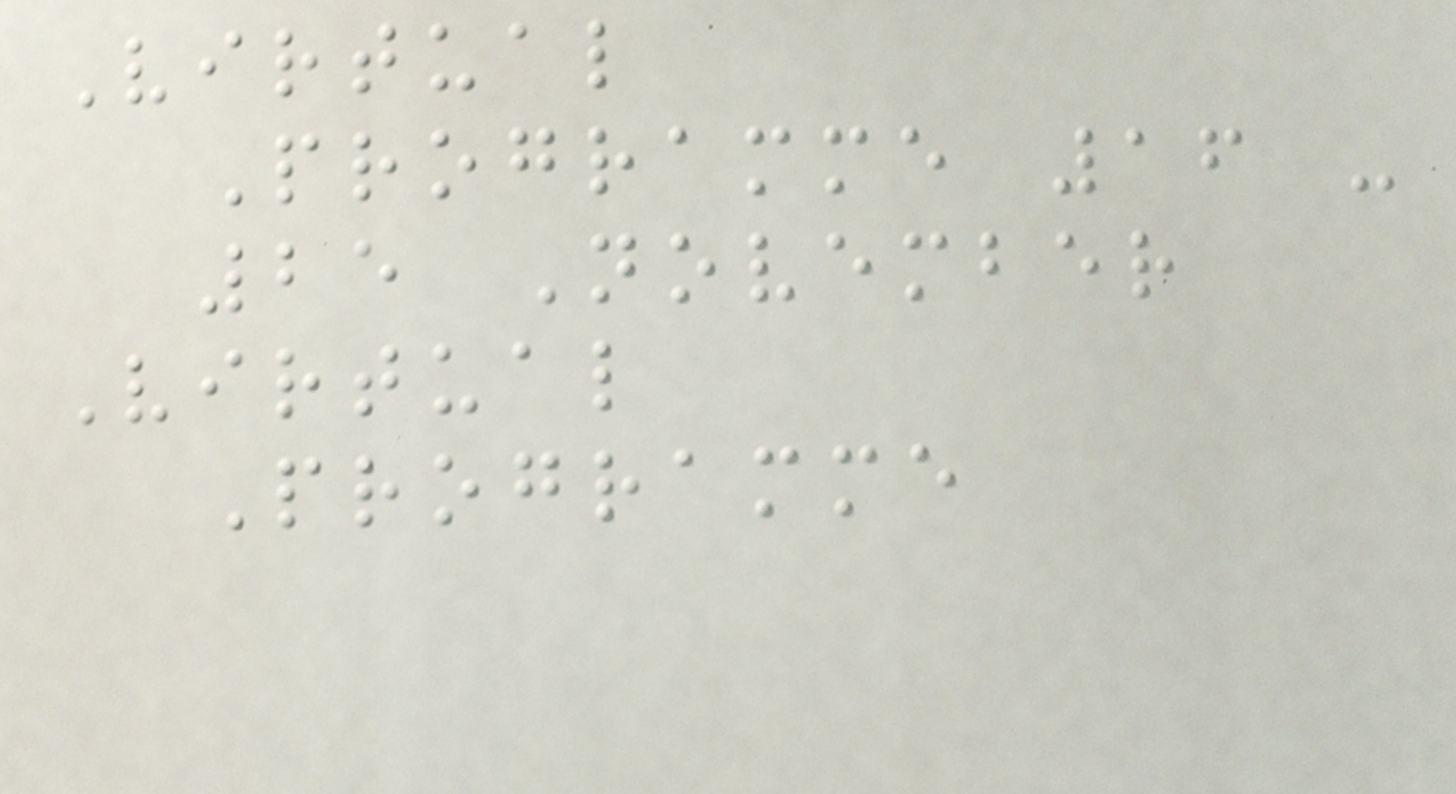Virtual
Programme 16 -
25 November
Virtual
Programme
